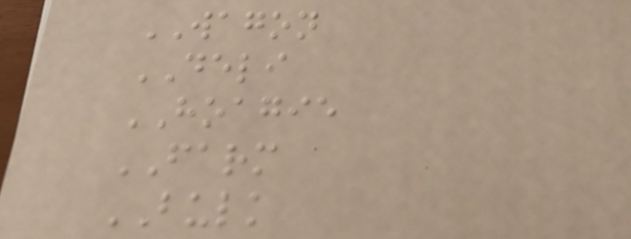WAGON
DELI
HOAGIE
FARM
BULK
